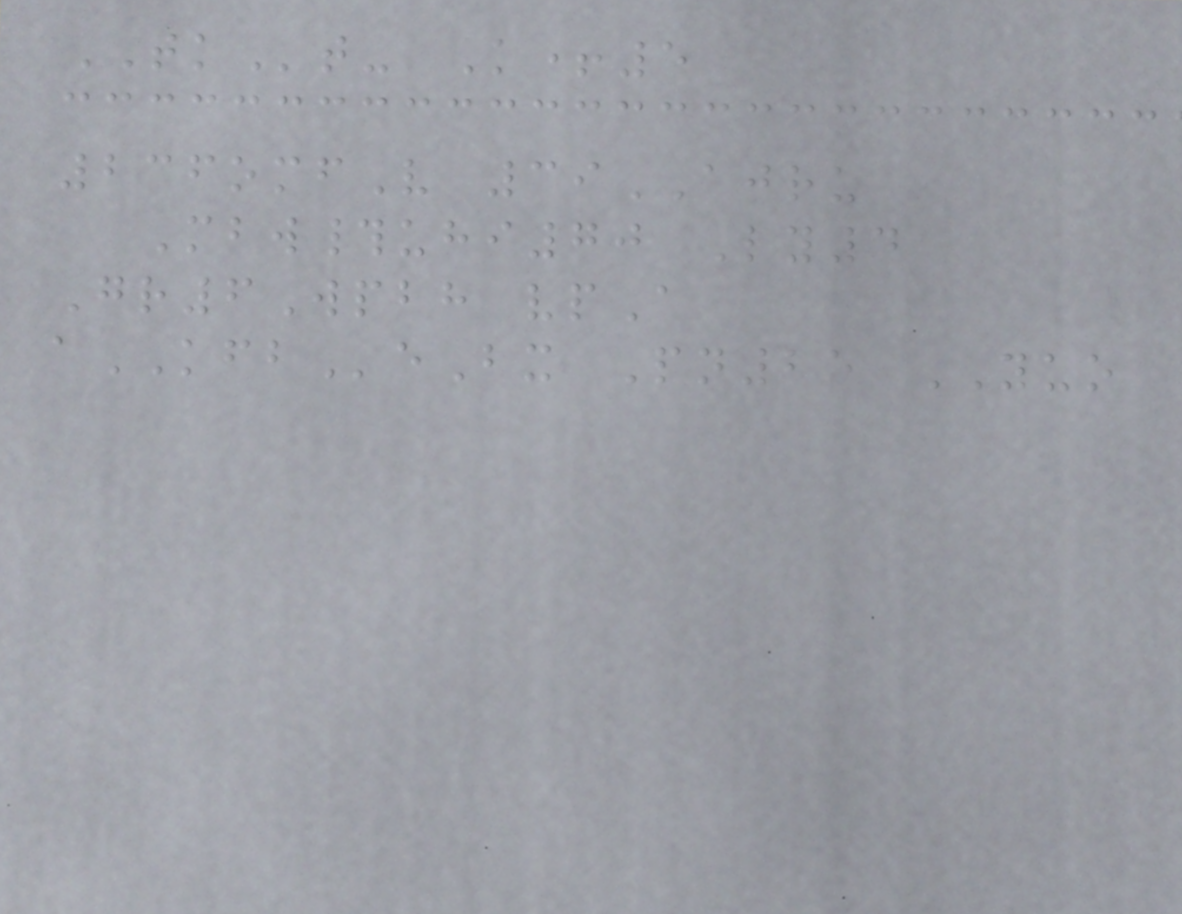TKt- K+5
236omfV 39AJRU
Mbw#uhi70 Ly4
Gr6Wpbh vpA
aKFBeBx Pn25 YUO
